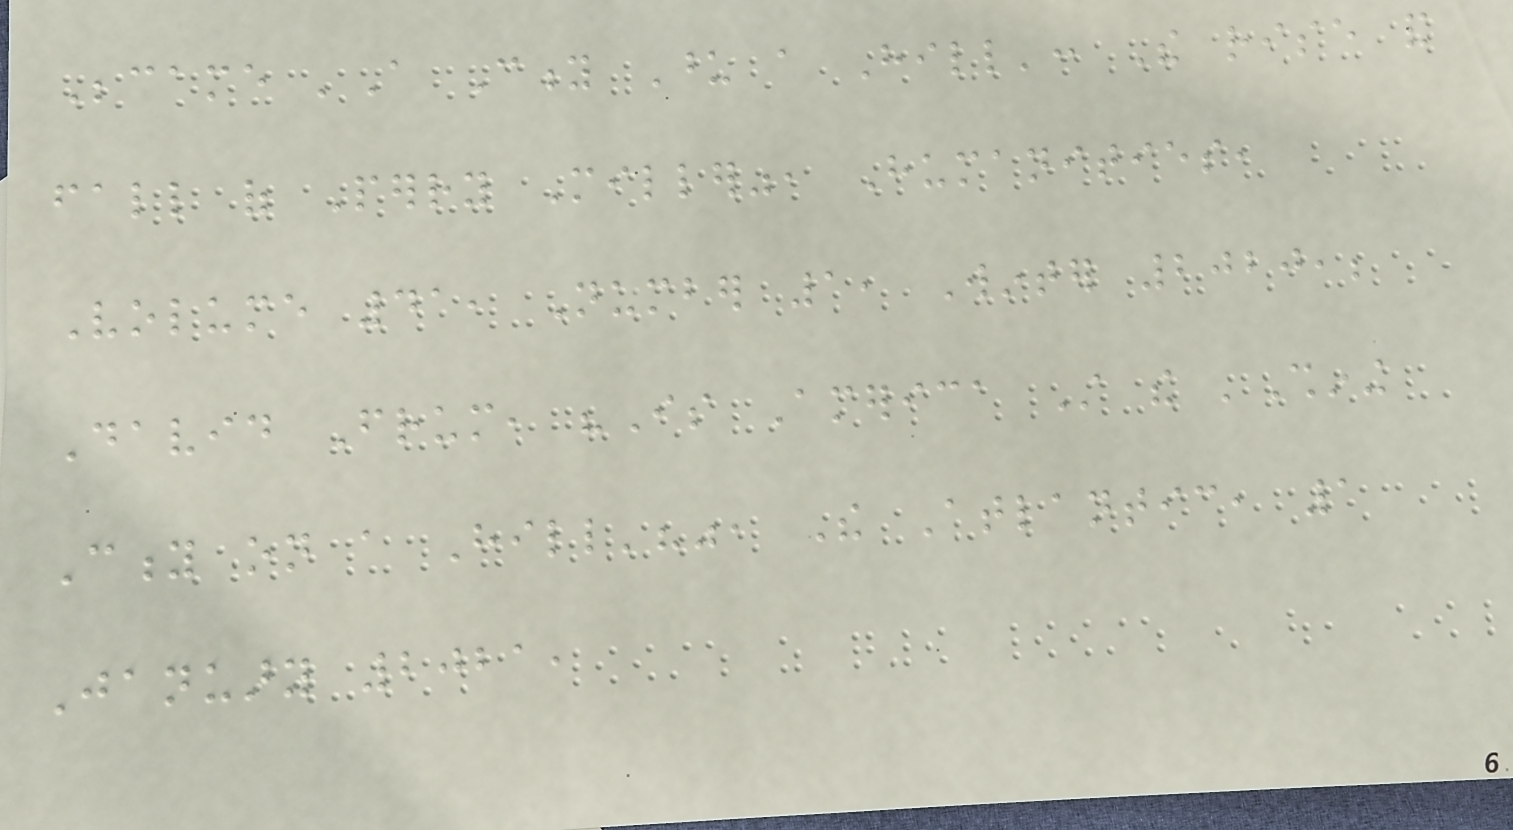Became 'A City Upon a Hill': The rise and
fall of Perry Miller", Humanities,
Volume 41, Number 1, Winter 2020,;
David Frum, "Is America Still the 'Shining
City on a Hill'?", The Atlantic, 1
January 2021,
